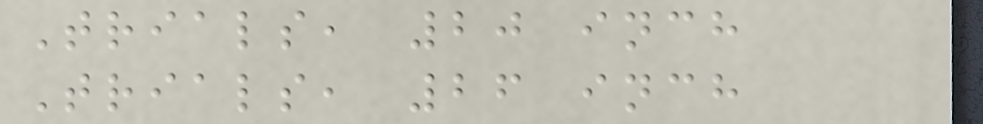Trials, 20 inch
Trials, 26 inch
